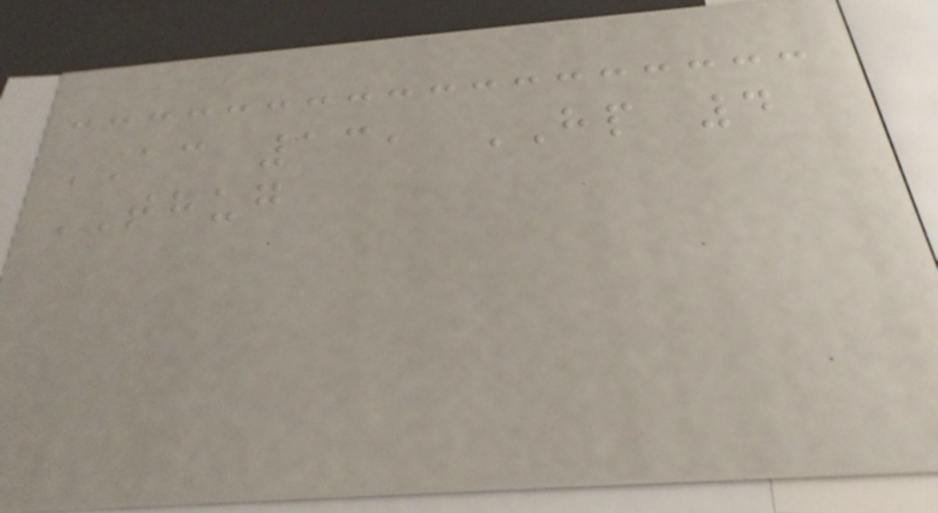AC 13, HP 4
THUG
